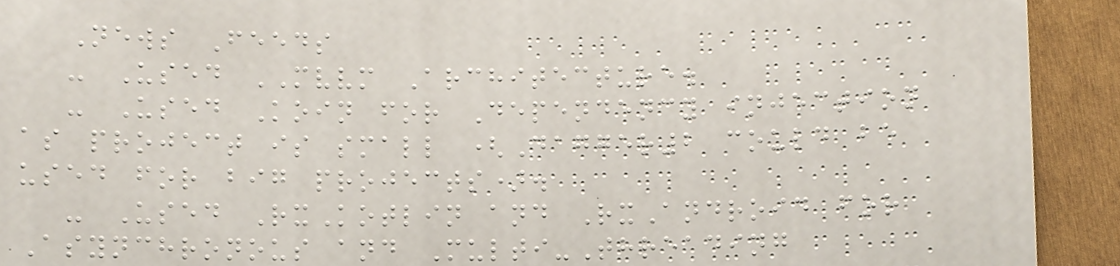News Feeds
- Used MVVM Architecture.
- Used Koin for Dependency injection
as project is small (Dagger2 could be
used for big projects).
- Used RxKotlin and RxAndroid for
Asynchronous and Multi-Threading
